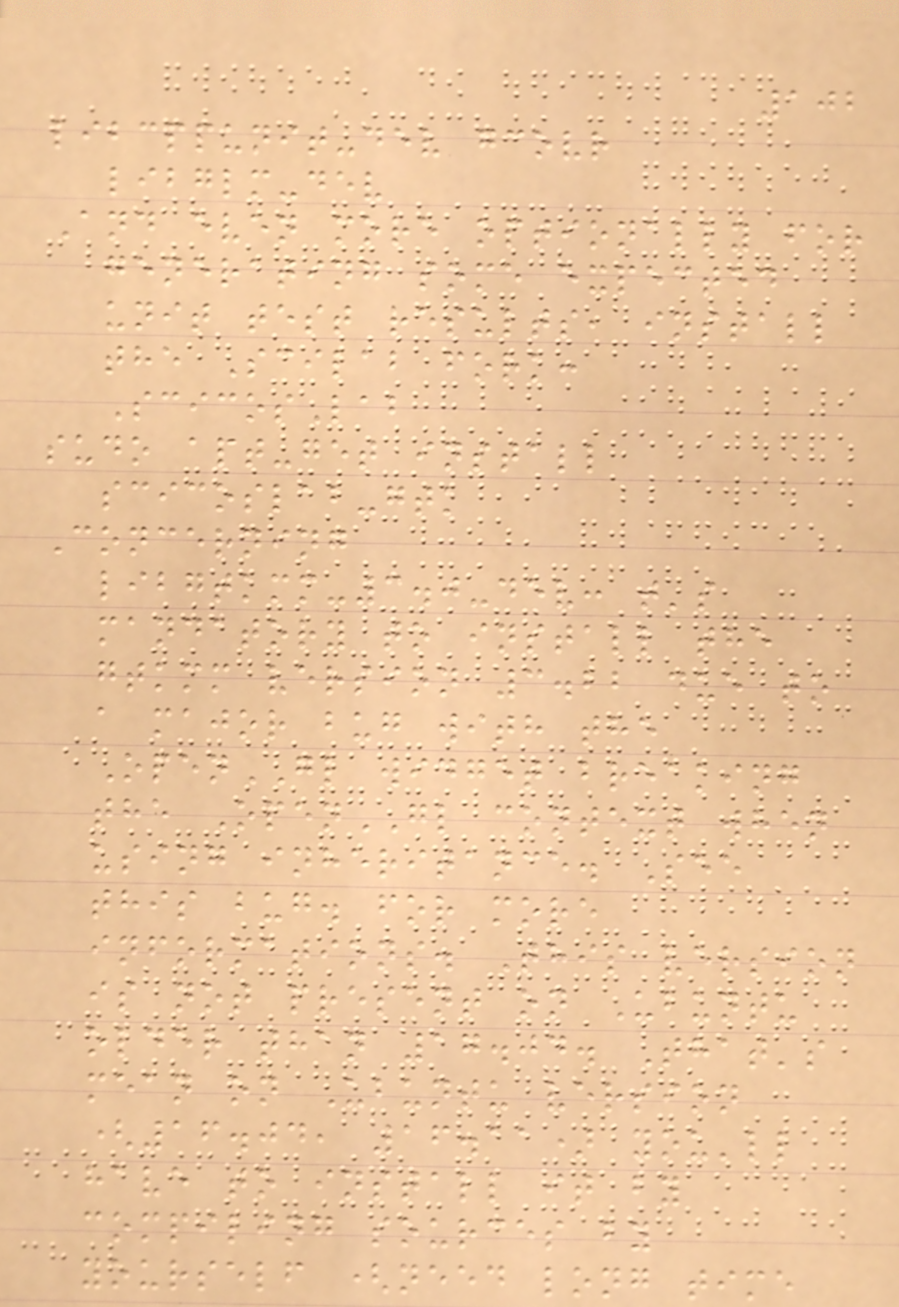102
libcppunit-dev gcovr
libglm-dev
And even more optionally for
generating some expected
unit test results, install
the Scilab fork:
ScicosLab
sudo apt-get install
scicoslab-gtk
Concerning
libgtkmm-3.0-dev: t's
mandatory to install the
gtkmm version 3.22 due to
a major bug with the
OpenGL widget breaking
the OpenGL context when
using inheritance. See
this bug. for more
informations. This version
is not present on Ubuntu
older than 17.04. That's
mean on Ubuntu version
(16.04, 16.11) you'll
have to install it by
compiling sources by
yourself (need long time
